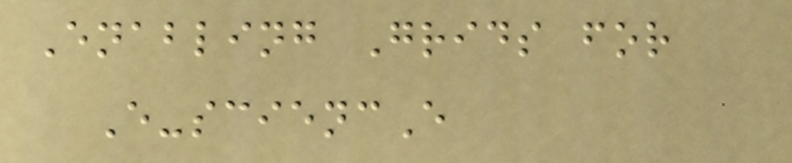Enabling Grids for
E-sciencE
